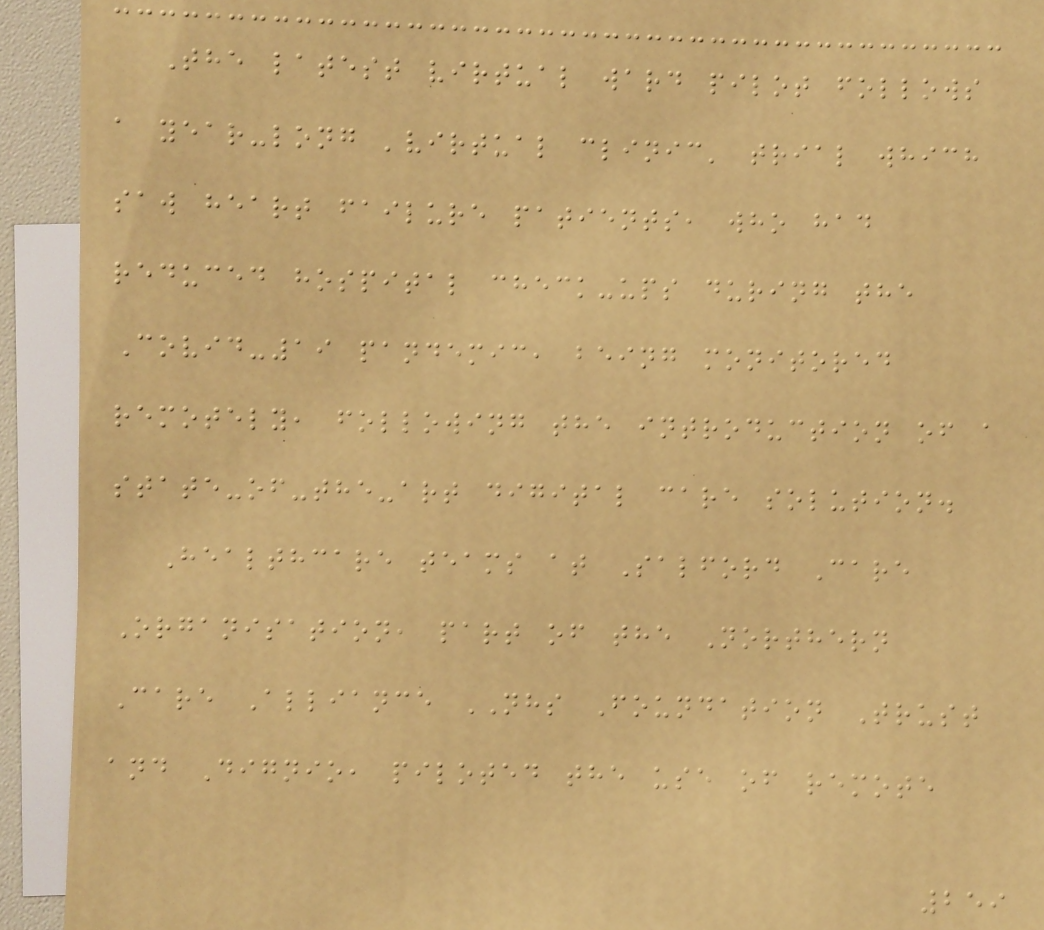The latest virtual ward pilot follows
a year-long 'virtual clinic' trial which
saw heart failure patients, who had
reduced hospital check-ups during the
Covid-19 pandemic, being monitored
remotely, following the introduction of a
state-of-the-art digital care solution.
Healthcare teams at Salford Care
Organisation, part of the Northern
Care Alliance NHS Foundation Trust
and Dignio, piloted the use of remote
259
